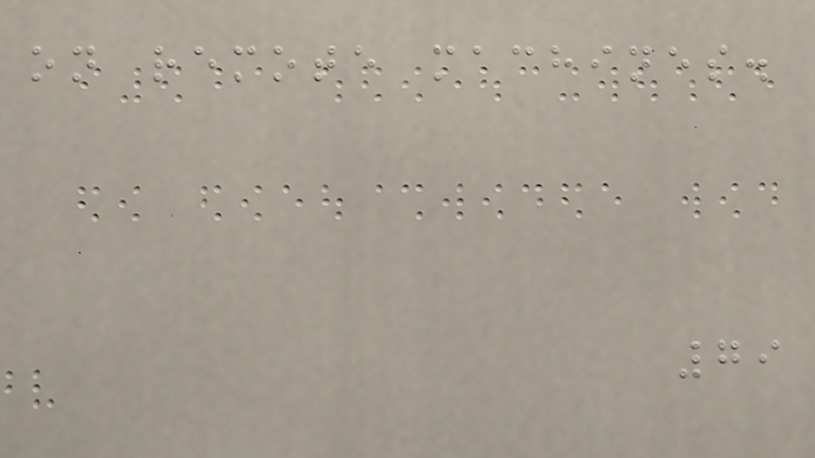on remote machines.
79
